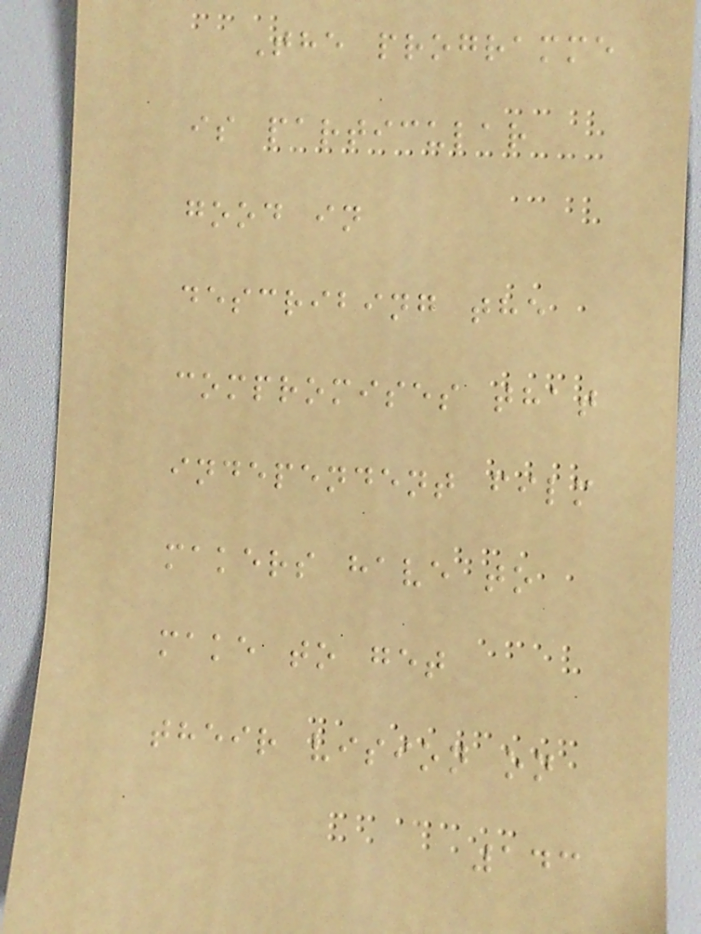The programme
is particular
good in
describing the
compromises that
independent film
makers have to
make to get
their vision on
143
